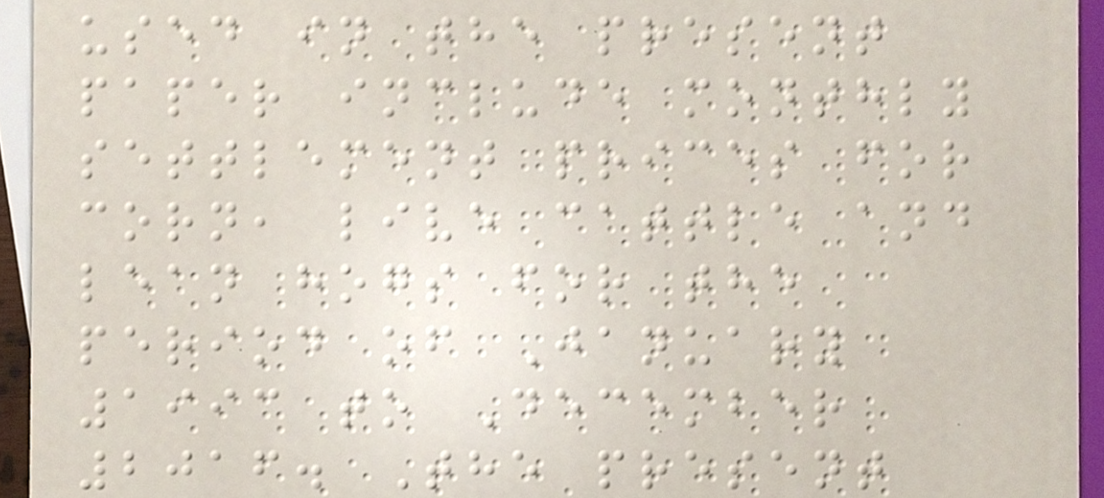used in the present
paper include monthly
settlement prices for
corn, live cattle and
lean hogs for the
period of January
1993 to December
2016. The present
